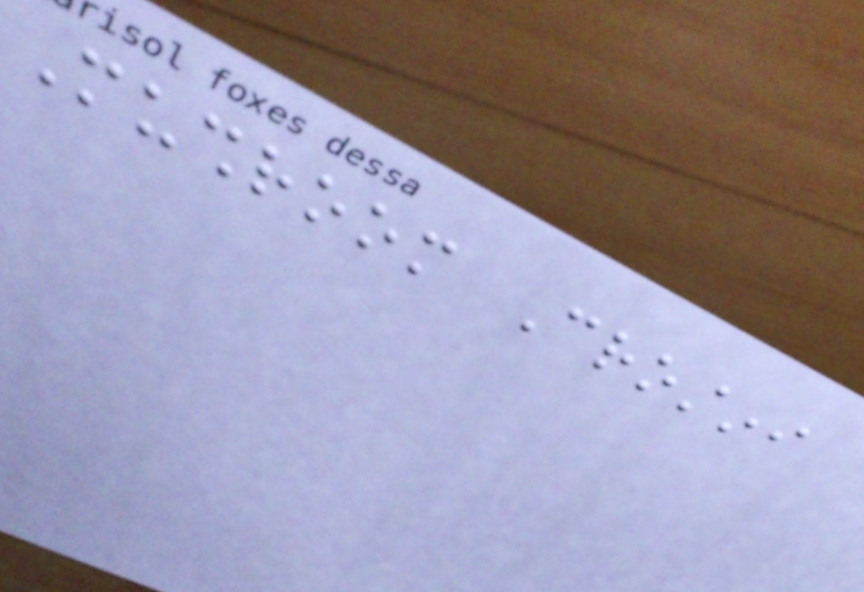Mushroom Crostini
